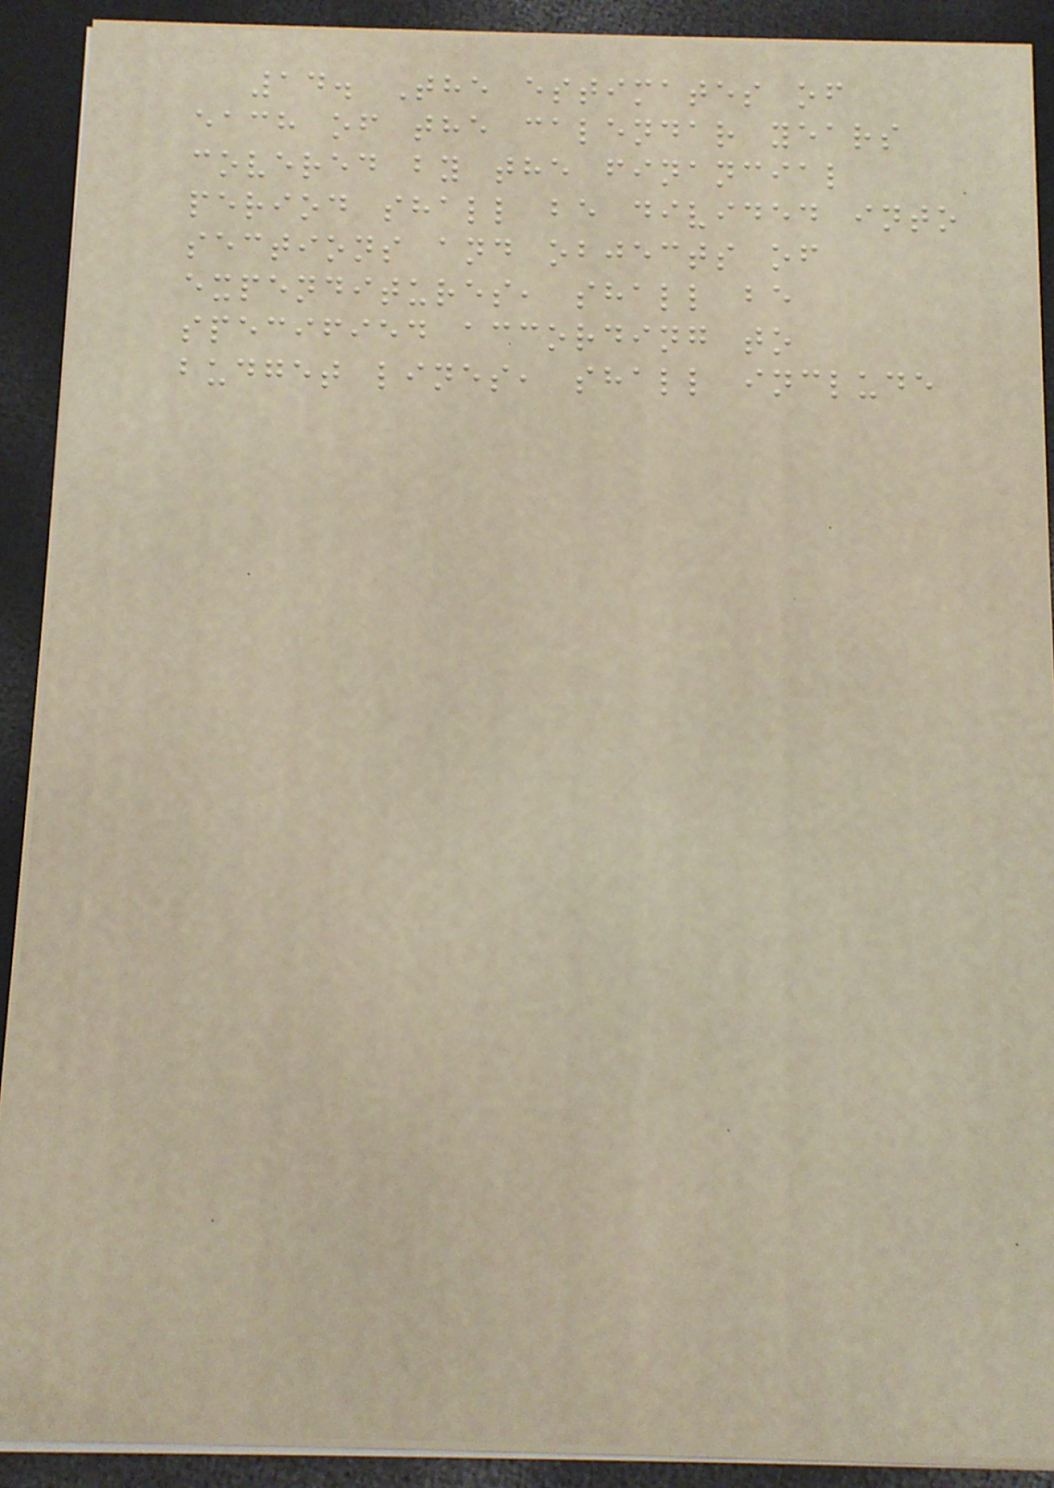14. The estimates of
each of the calendar years
covered by the financial
period shall be divided into
sections and objects of
expenditures, shall be
specified according to
budget lines, shall include
